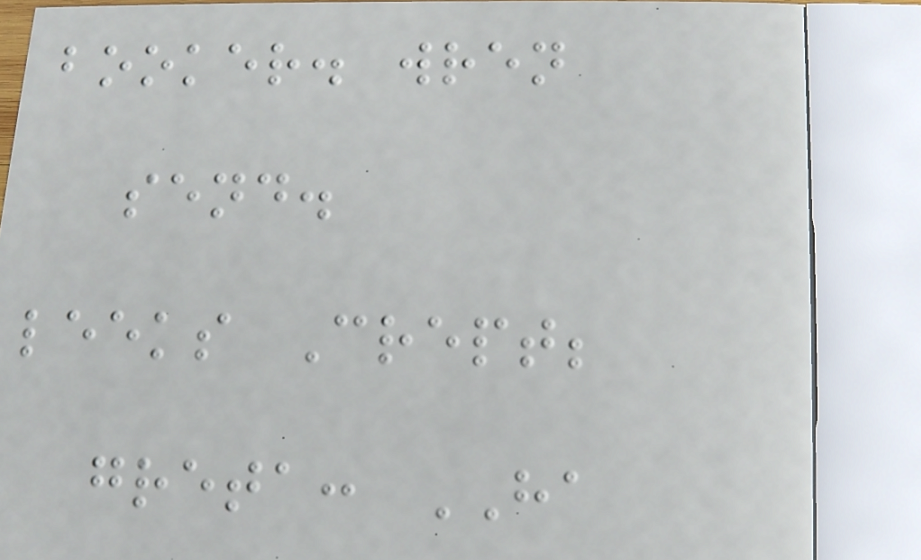booker. wren
send.
leeks Crept;
greta: HA
